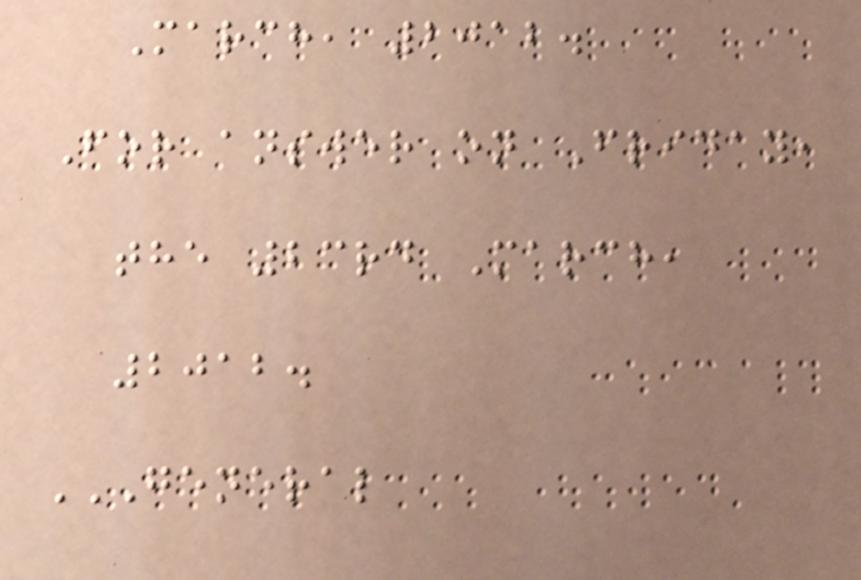March, 2012.
For answer on Friday,
the 23rd March,
2012.
GENERAL
